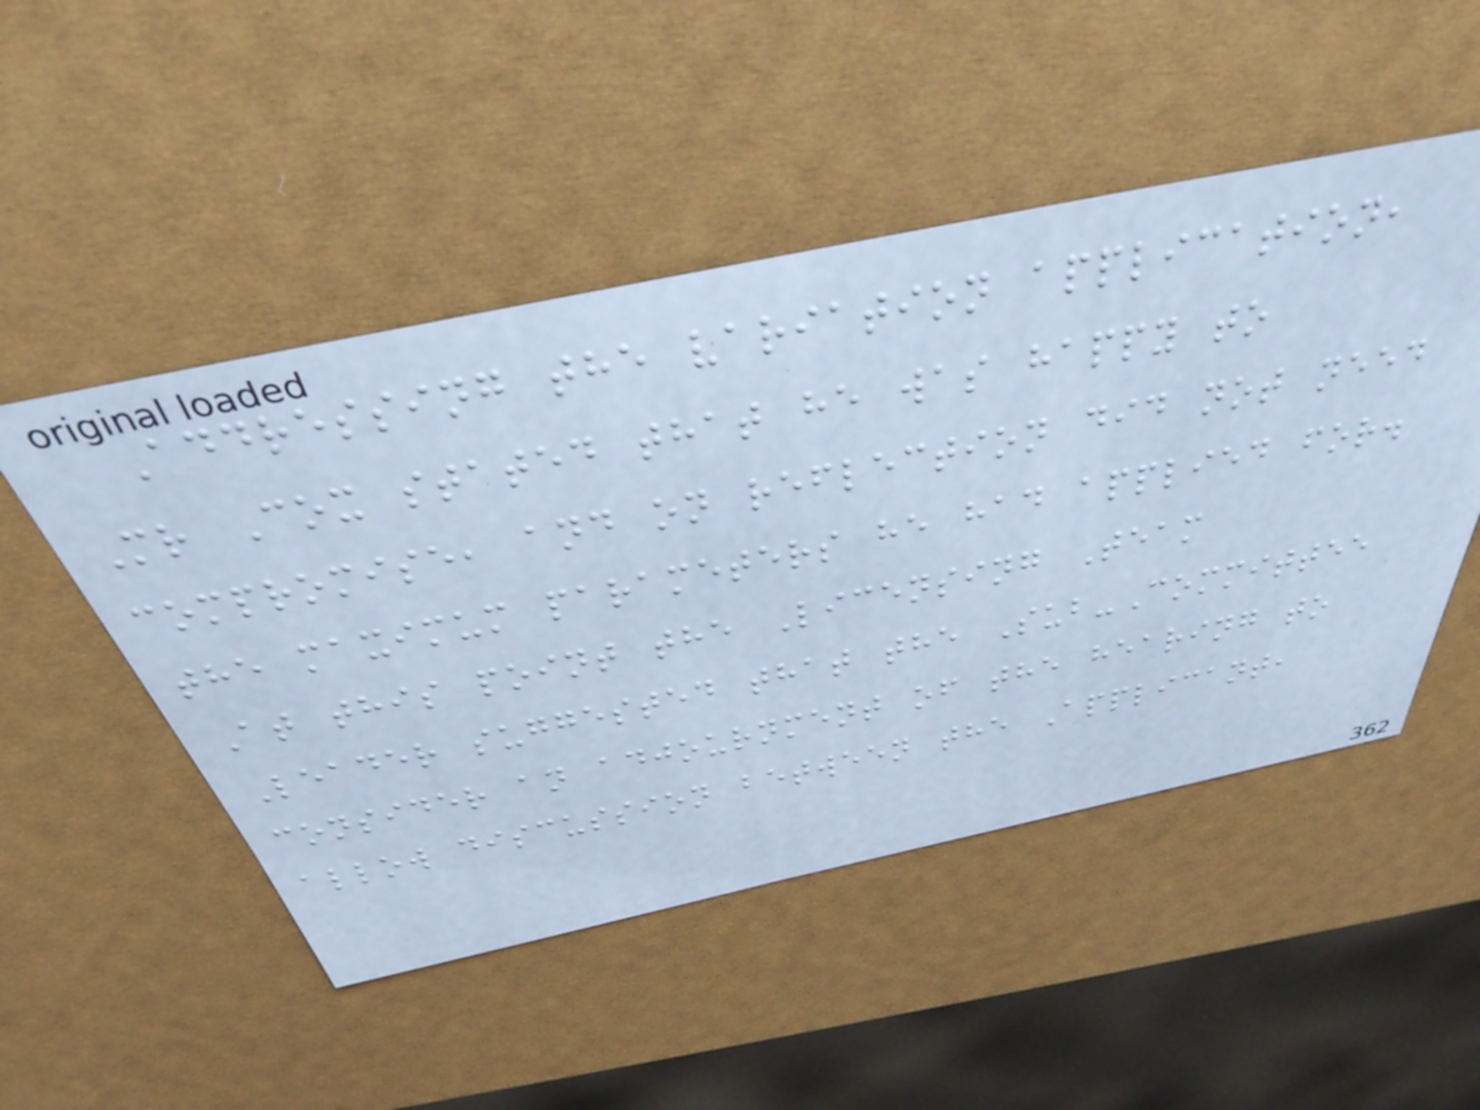Addressing the variation application,
Mr Cox stated that he was happy to
compromise, and on reflection did not need
the maximum parameters he had applied for.
At this point the Licensing Team
Leader suggested that the Sub-Committee
consider an adjournment of the hearing to
allow discussion between the Applicant,
